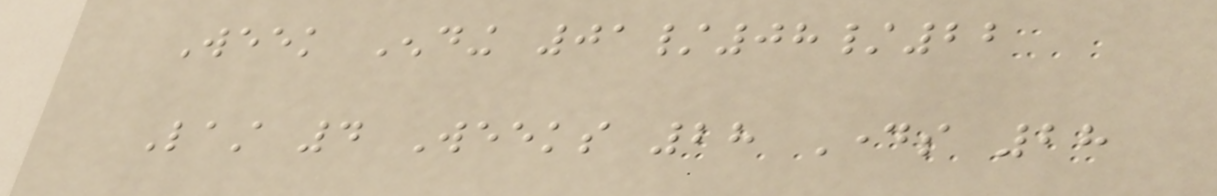Week Ending 01/08/22
Last 4 Weeks 28 Days 28
